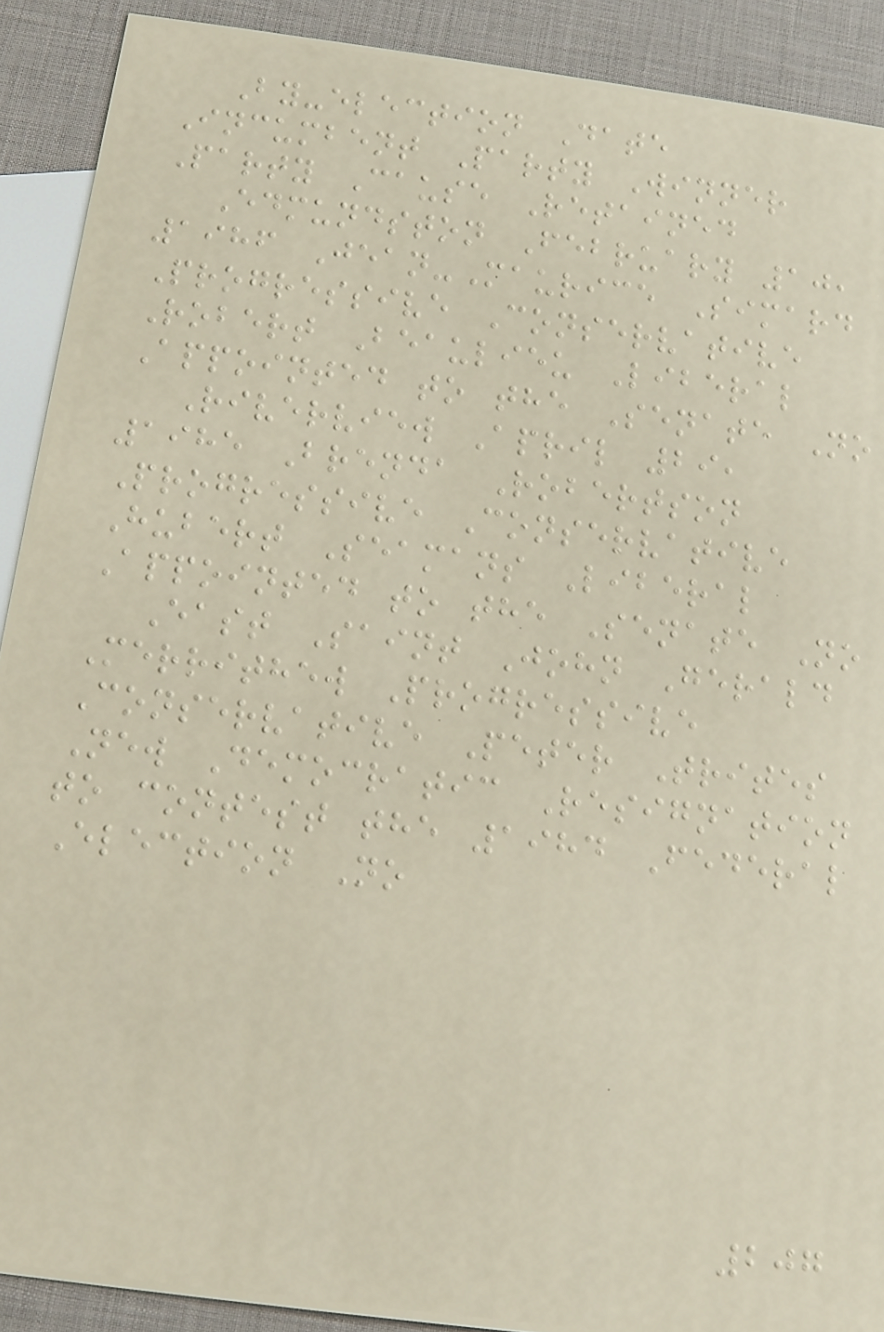By-election Date
Incumbent Party Winner
Party Cause Retained
Edmundston February 10,
1986 Jean-Maurice Simard
Progressive Conservative
Robert Beaulieu Liberal
Appointed to the Senate No
Riverview April 29,
1985 Brenda Robertson
Progressive Conservative
Hubert Seamans Liberal
Appointed to the Senate No
East Saint John Gerald
Merrithew Progressive
Conservative Peter Trites
New Democratic Resignation
to contest the 1984 Federal
Election No
207
